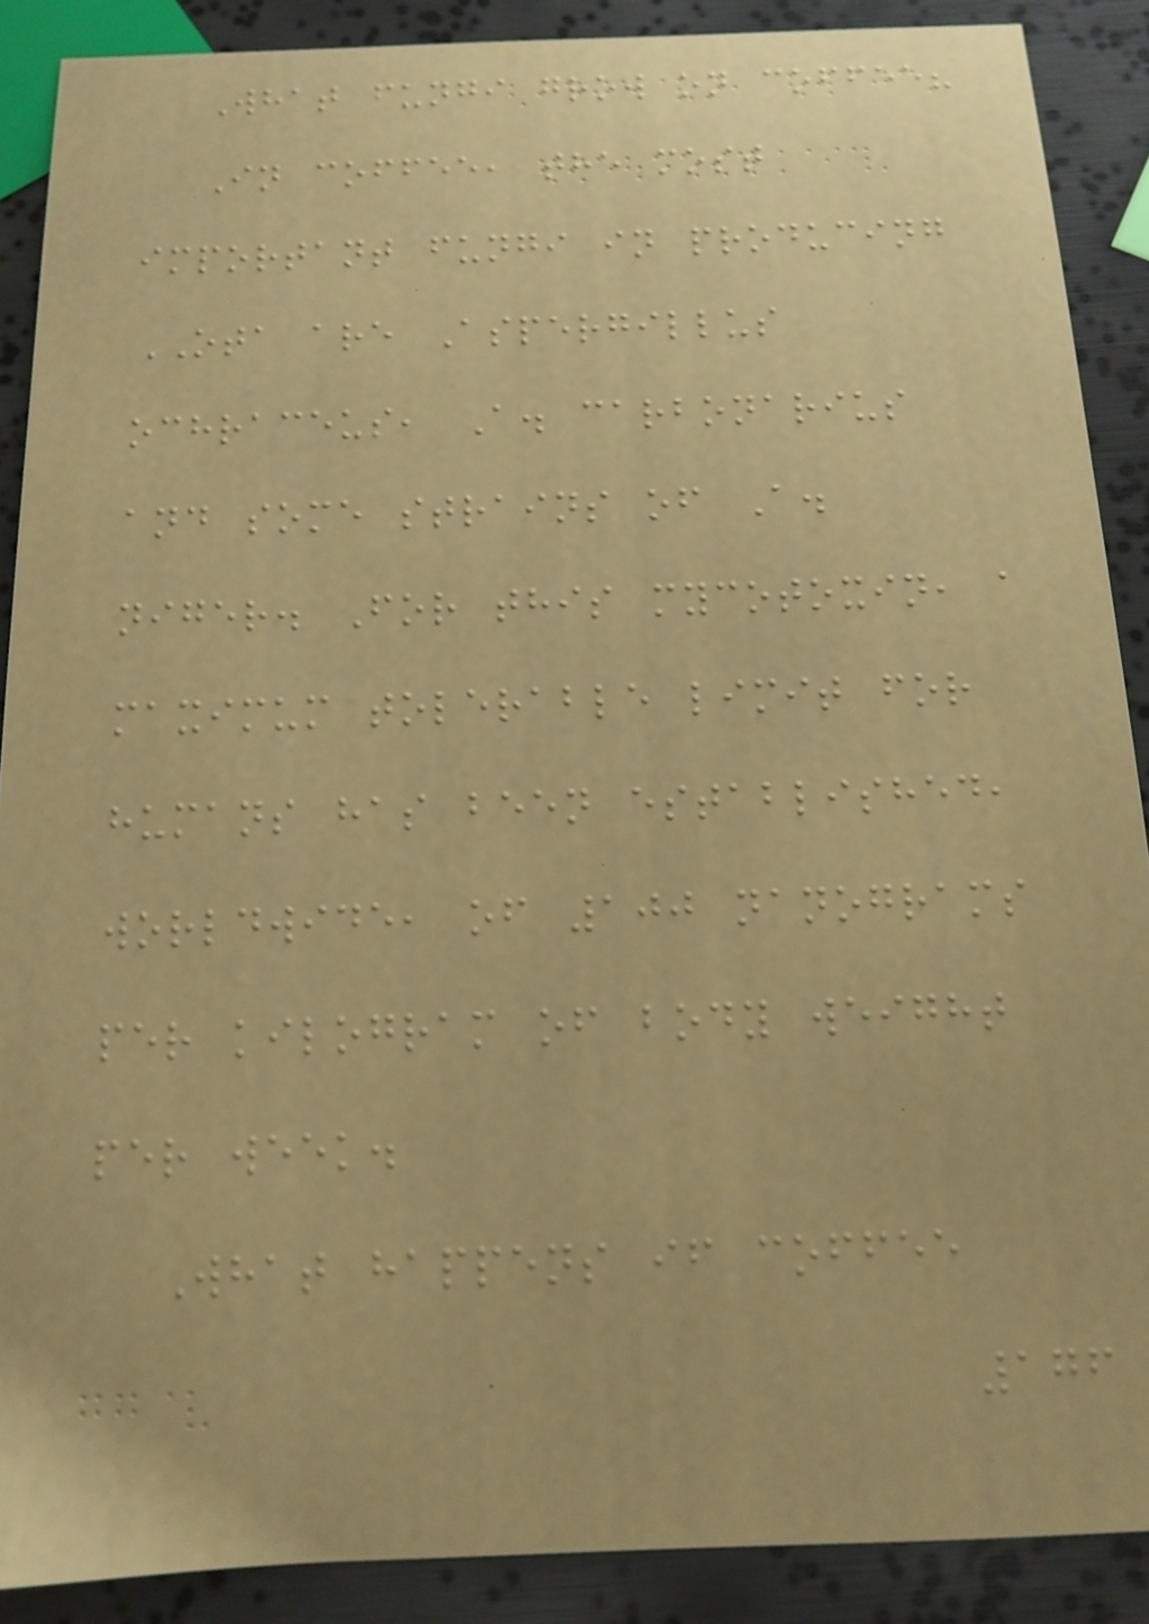What fungi grow on coffee?
In coffee, the most
important fungi in producing
OTA are Aspergillus
ochraceus, A. carbonarius
and some strains of A.
niger. For this mycotoxin, a
maximum tolerable limit for
humans has been established,
worldwide, of 100 nanograms
per kilogram of body weight
per week.
What happens if coffee
176
